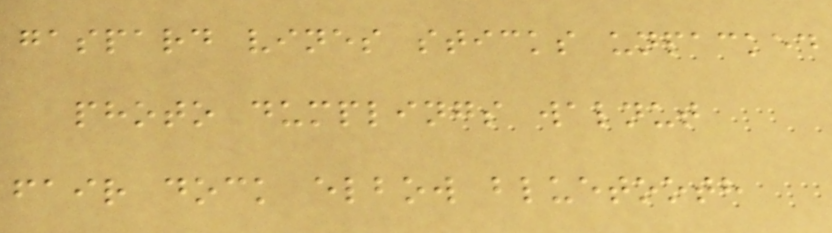gaspard vines sticks unpacked
photo dumplings walnut
fair dock elbow bluetooth
